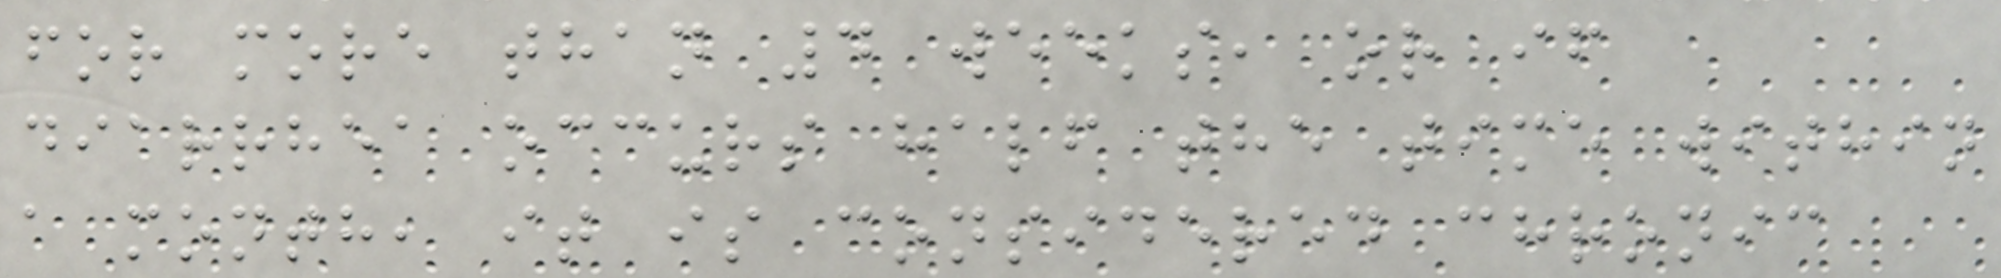for more than 4 weeks, or if
diarrhea occurs half the time within
a month, it is considered chronic
